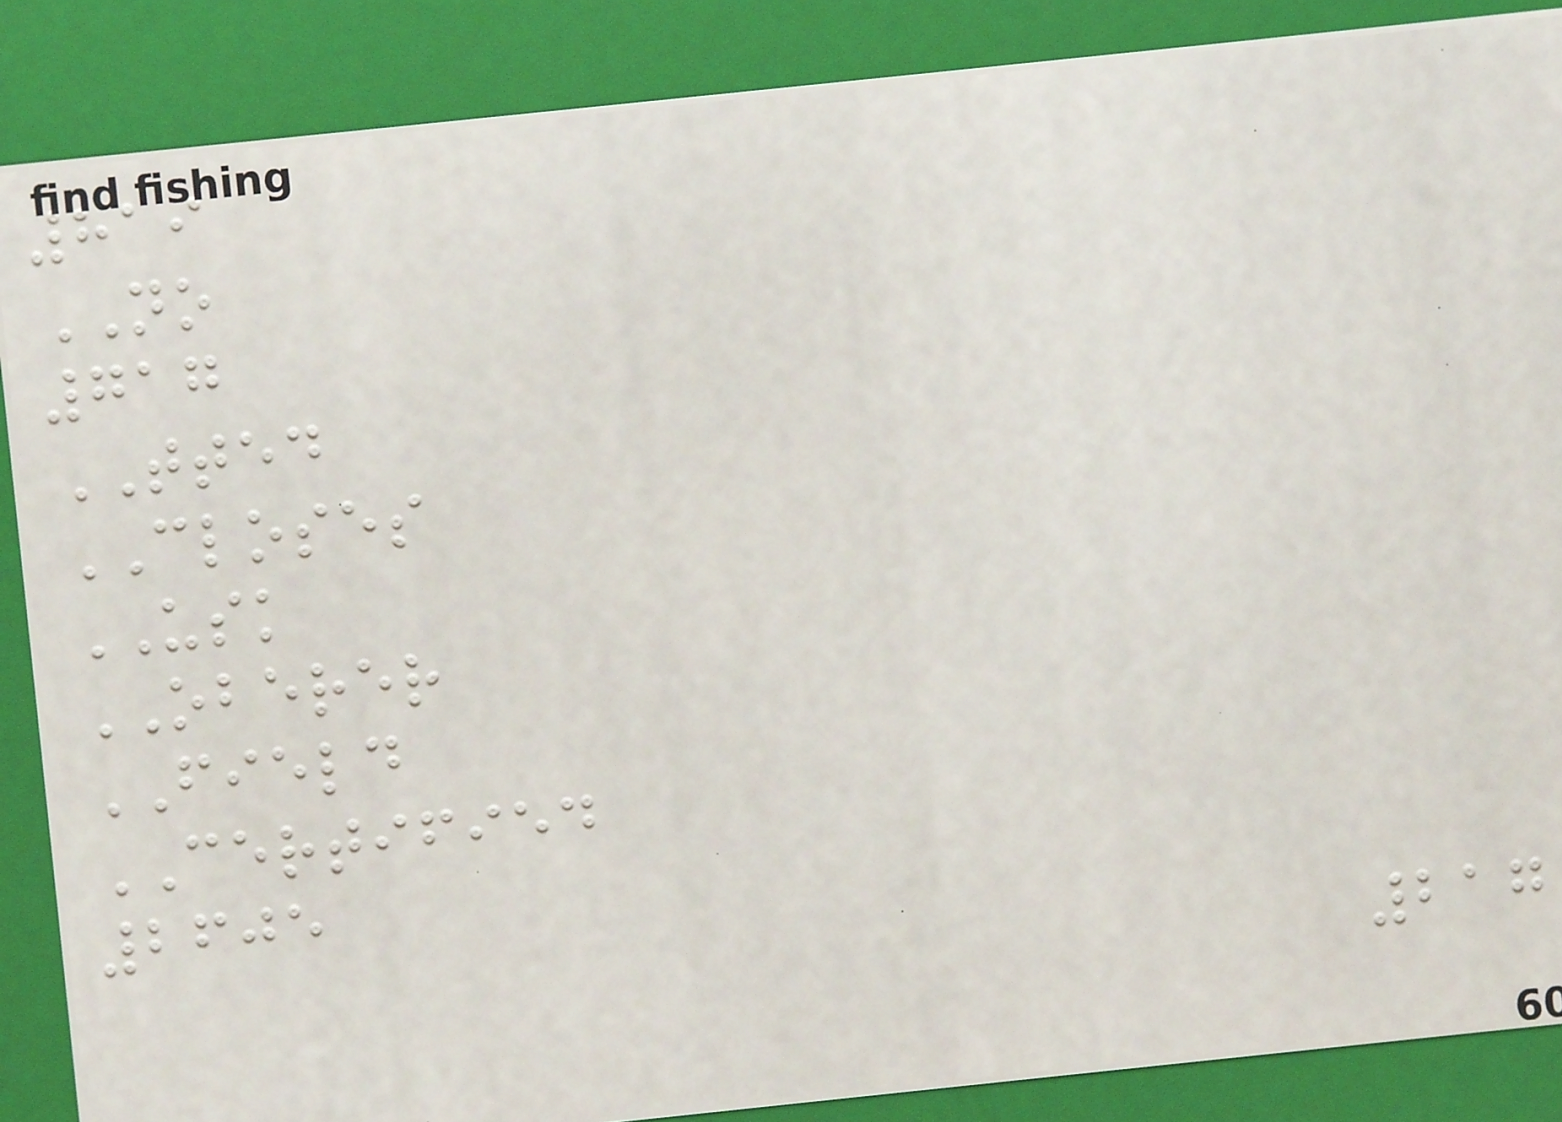819
NO
717
TTED
CLOSES
USK
OBERER
FIELD
CERTIFIED
2605
217
